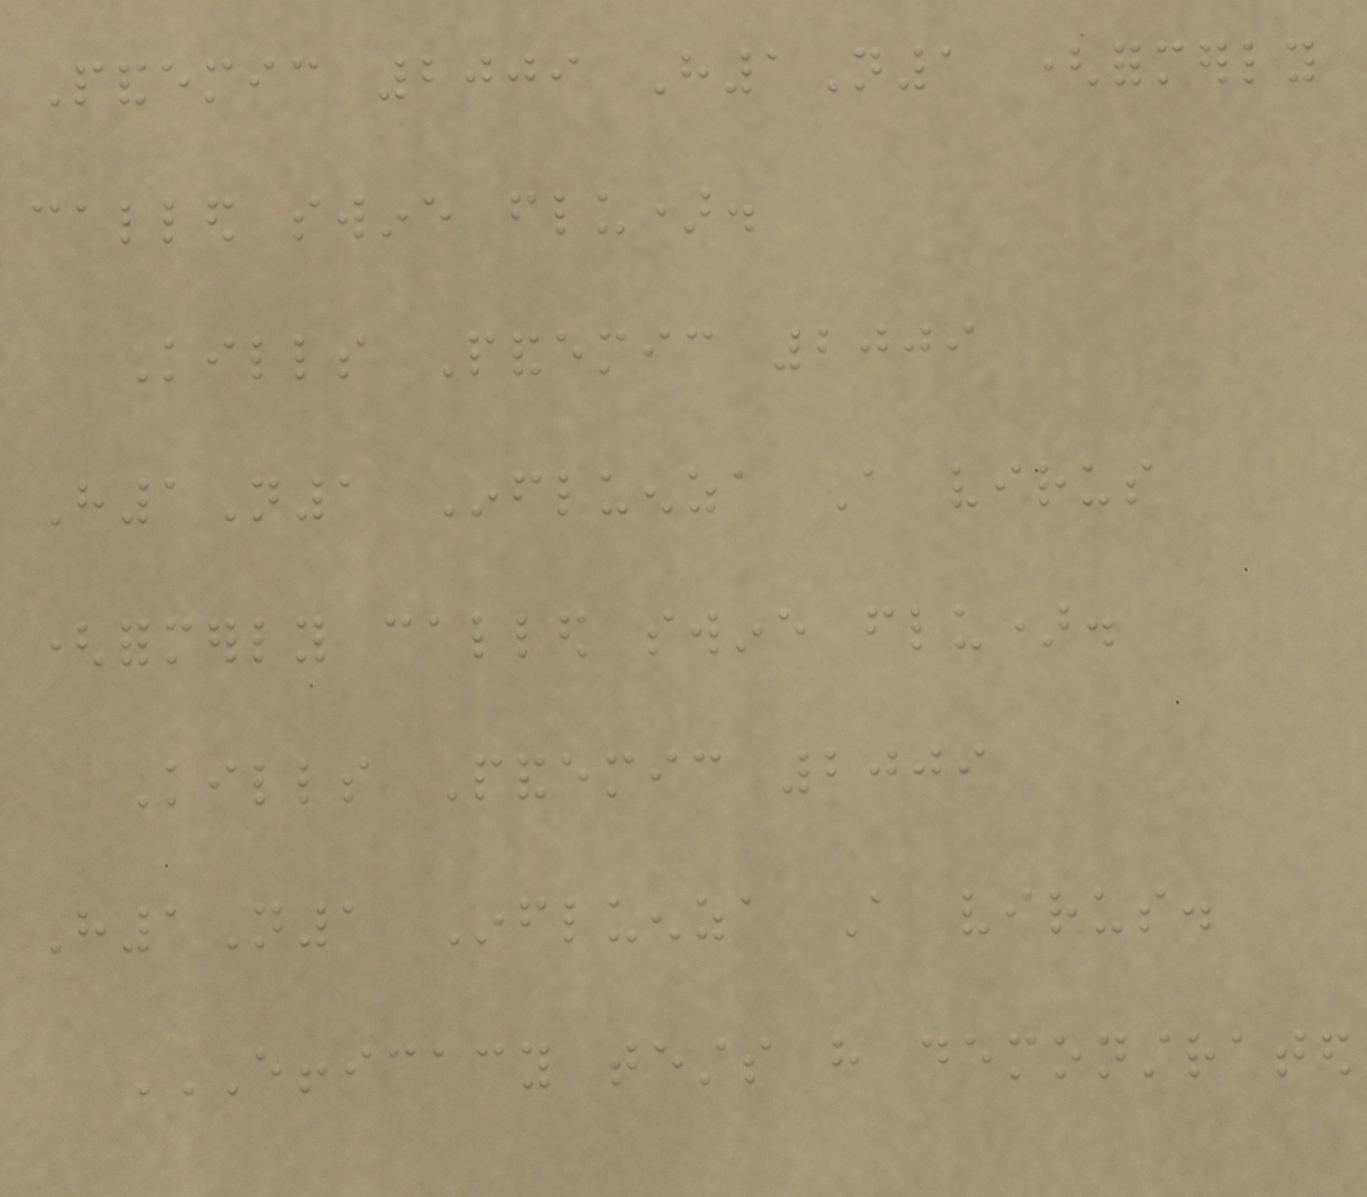Pandemic 2009 H1N1 (formerly
called swine flu).
Kills Pandemic 2009
H1N1 Influenza A virus
(formerly called swine flu).
Kills Pandemic 2009
H1N1 Influenza A virus.
EFFICACY TESTS HAVE DEMONSTRATED
